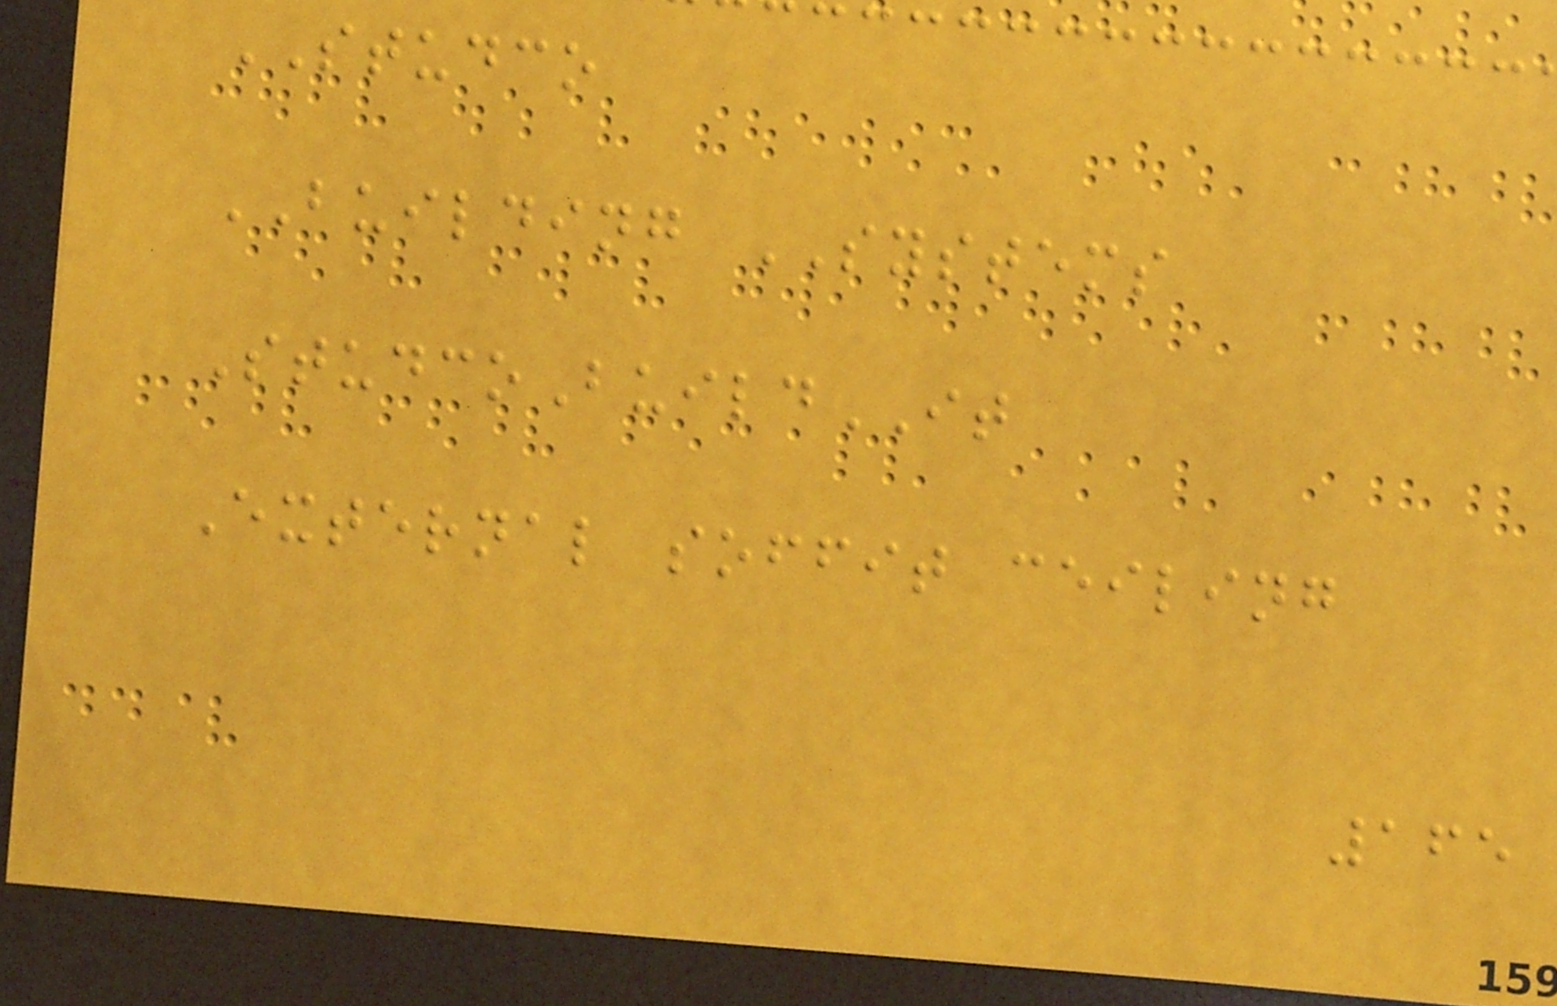STUDCO
BUILDING SYSTEMS
StudcoBuildIT
External soffit ceiling
165
